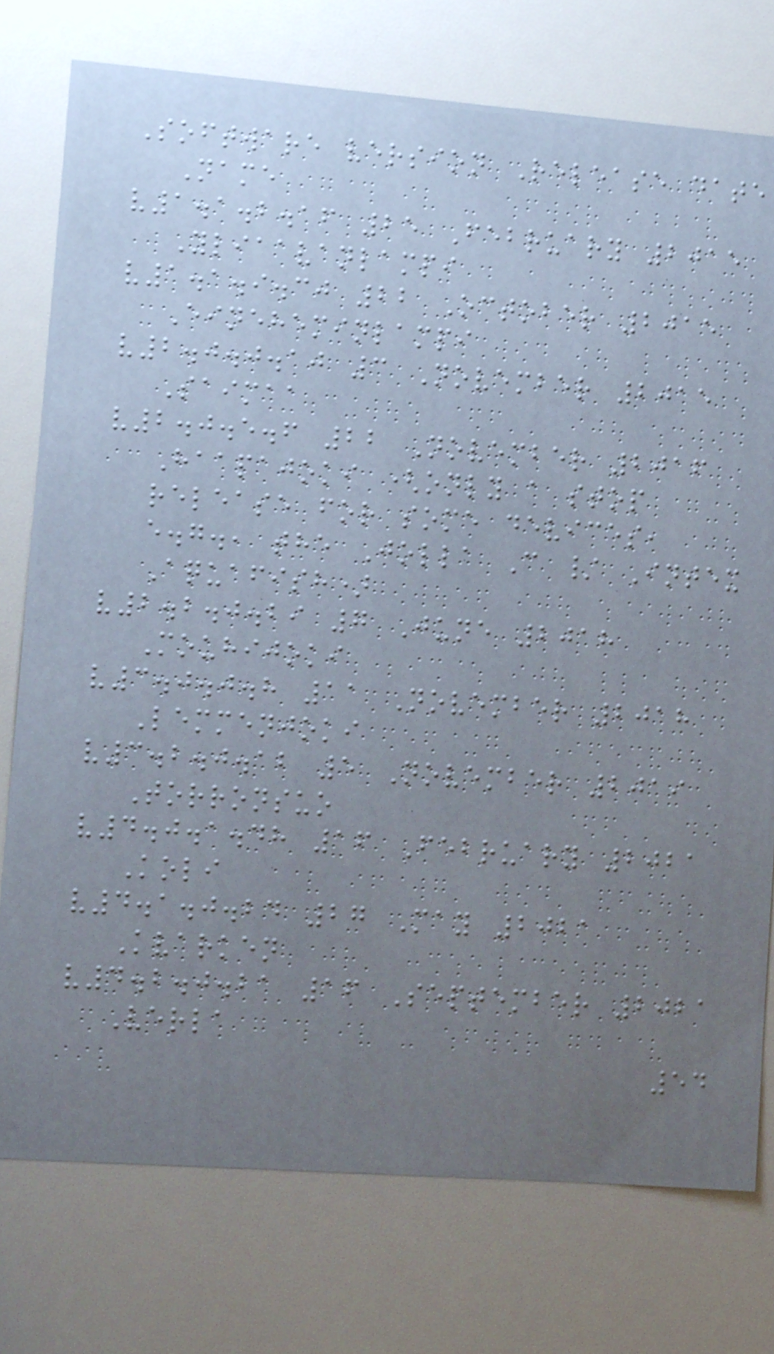Software version Release date
Name
v1.1.2.16 25 February 2015
Yliaavanlampi
v1.1.9.30 22 October 2015
Eineheminlampi
v2.0.0.10 3 November 2015
Saimaa
v2.0.5.6 22 November 2016
Haapajoki (only a stop
release for some devices,
e.g., the Jolla C / Intex
Aquafish)
v2.2.0.29 7 June 2018
Mouhijoki
v3.0.0.8 11 November 2018
Lemmenjoki
v3.2.0.12 5 November 2019
Torronsuo
v4.0.1.48 16 February 2021
Koli
v4.1.0.24 27 May 2021
Kvarken
v4.2.0.21 16 September 2021
Verla
54
